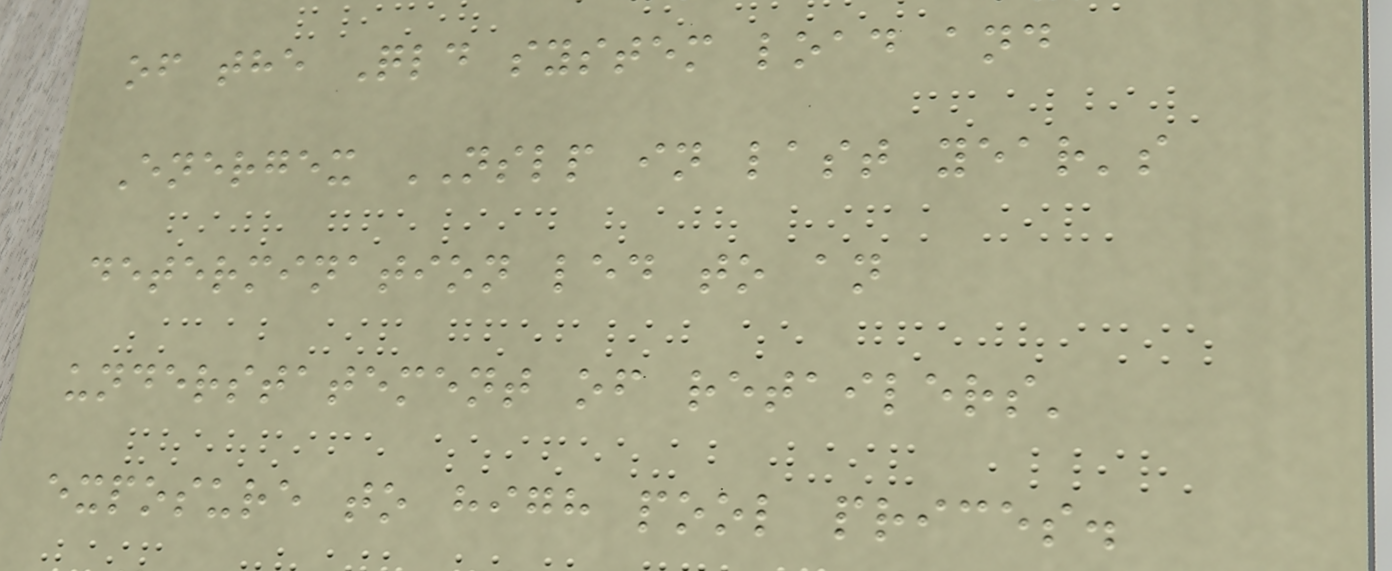of the Qld system load and
Energex NSLP in last year's
determination led to an
understatement of retailers'
exposure to high pool prices.
